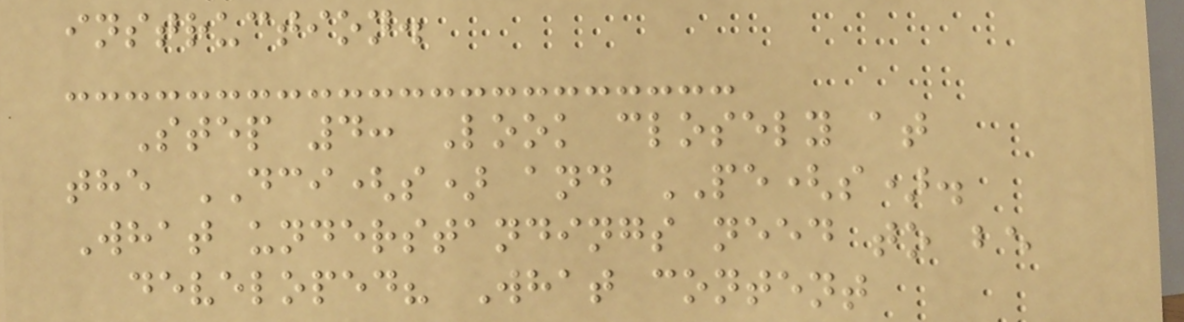instruction.
Step 4: Look closely at
the DCI(s) and PE(s).
What understandings need to be
developed? What content
